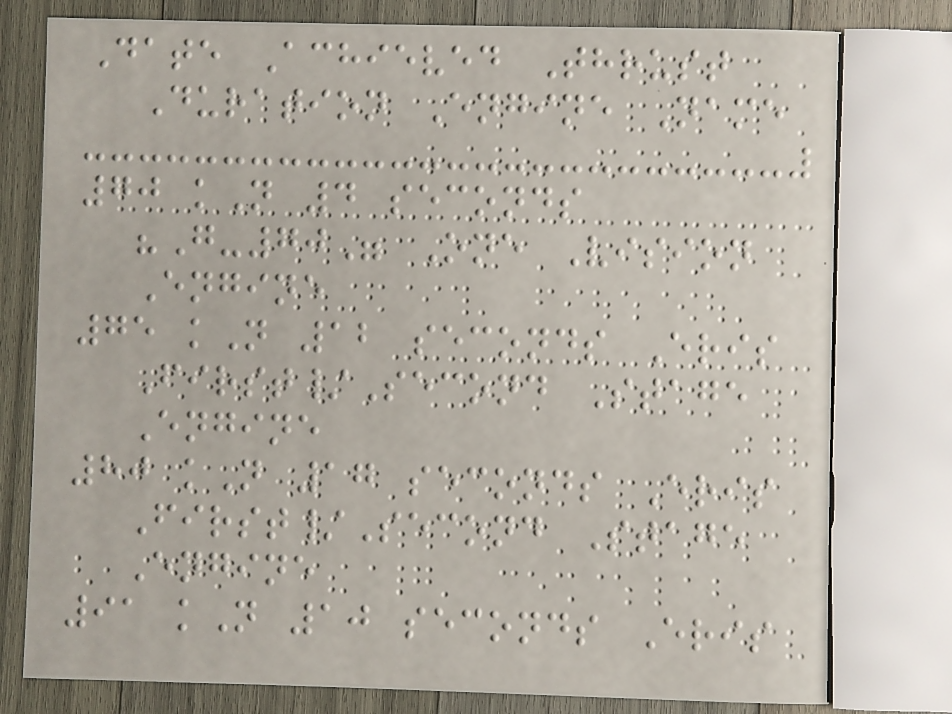Date Achieved Thrust
Duration Engine Name
70 kN 4 seconds
"G-70" One Vision
Engine
75 kN 12 seconds Eris
First/Second Stage
Engine
80 kN 17 seconds Eris
First/Second Stage
Engine
91 kN 10 seconds Eris
